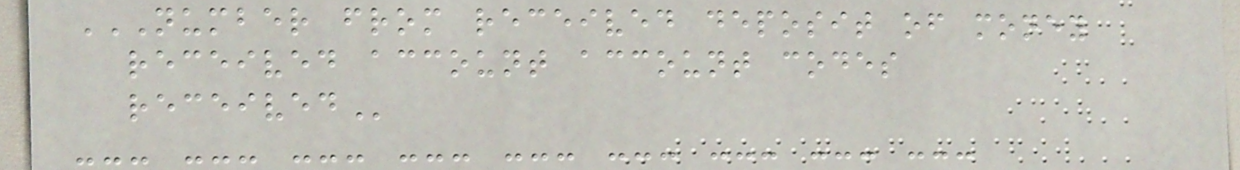NUMBER FROM RECEIVED DEPOSIT OF MONEY
RECEIVED ACCOUNT ACCOUNT CODES
RECEIVED
--- --- --- --- --- --- --- --- ---
